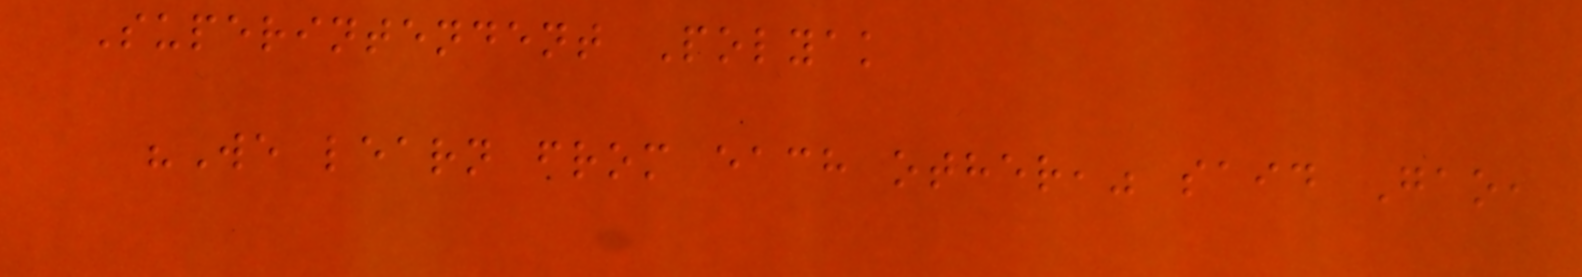Superintendent Polyak
"We learn from each other," said Gao,
